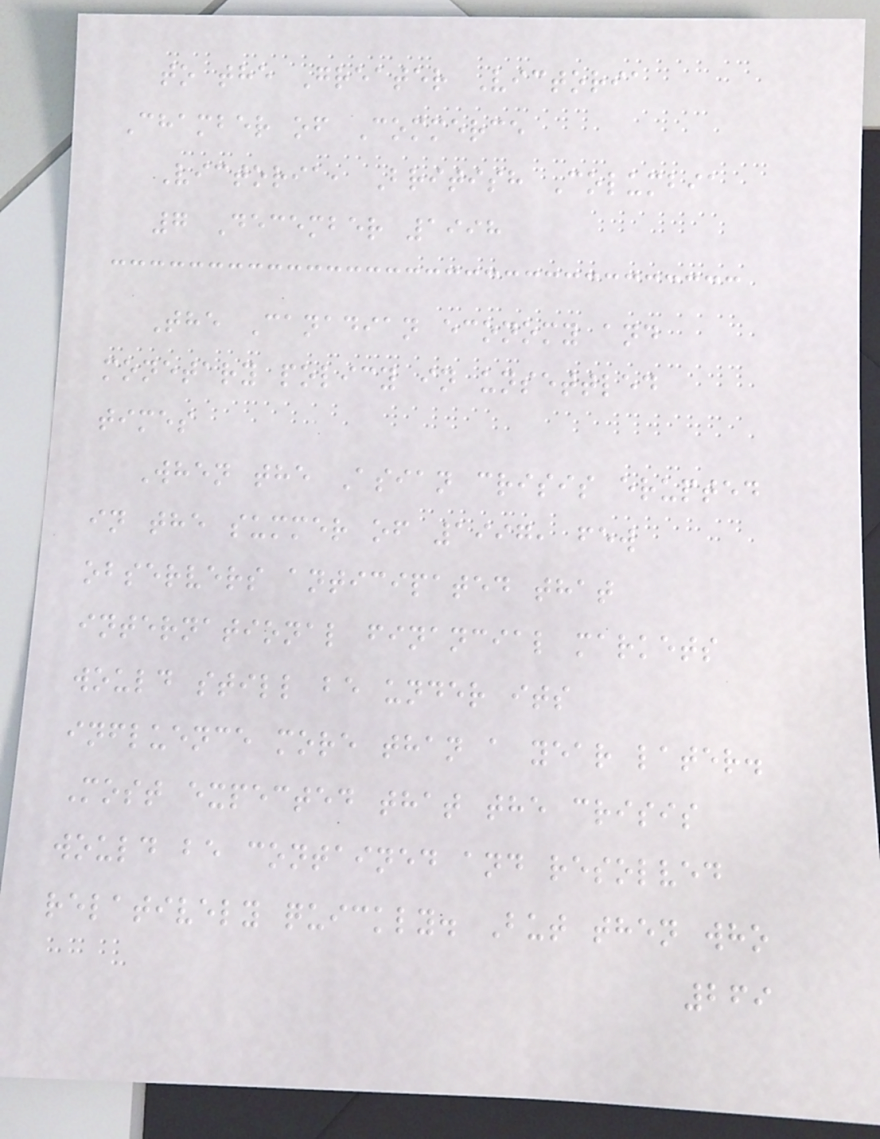to the Greater Victoria
Chamber of Commerce
Victoria, British Columbia
7 December 1998
The Canadian economy and
monetary policy in unsettled
times
When the Asian crisis erupted
in the summer of 1997, few
observers anticipated that
international financial markets
would still be under its
influence more than a year later.
Most expected that the crisis
would be contained and resolved
relatively quickly. But then who
269
